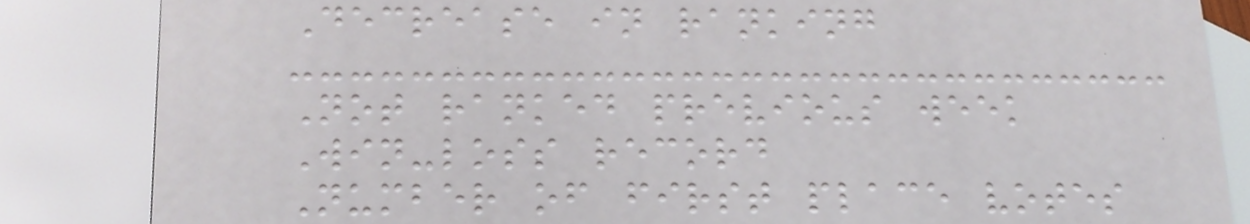Decrease in ranking
Not ranked previous week
Win-loss record
Number of first place votes
